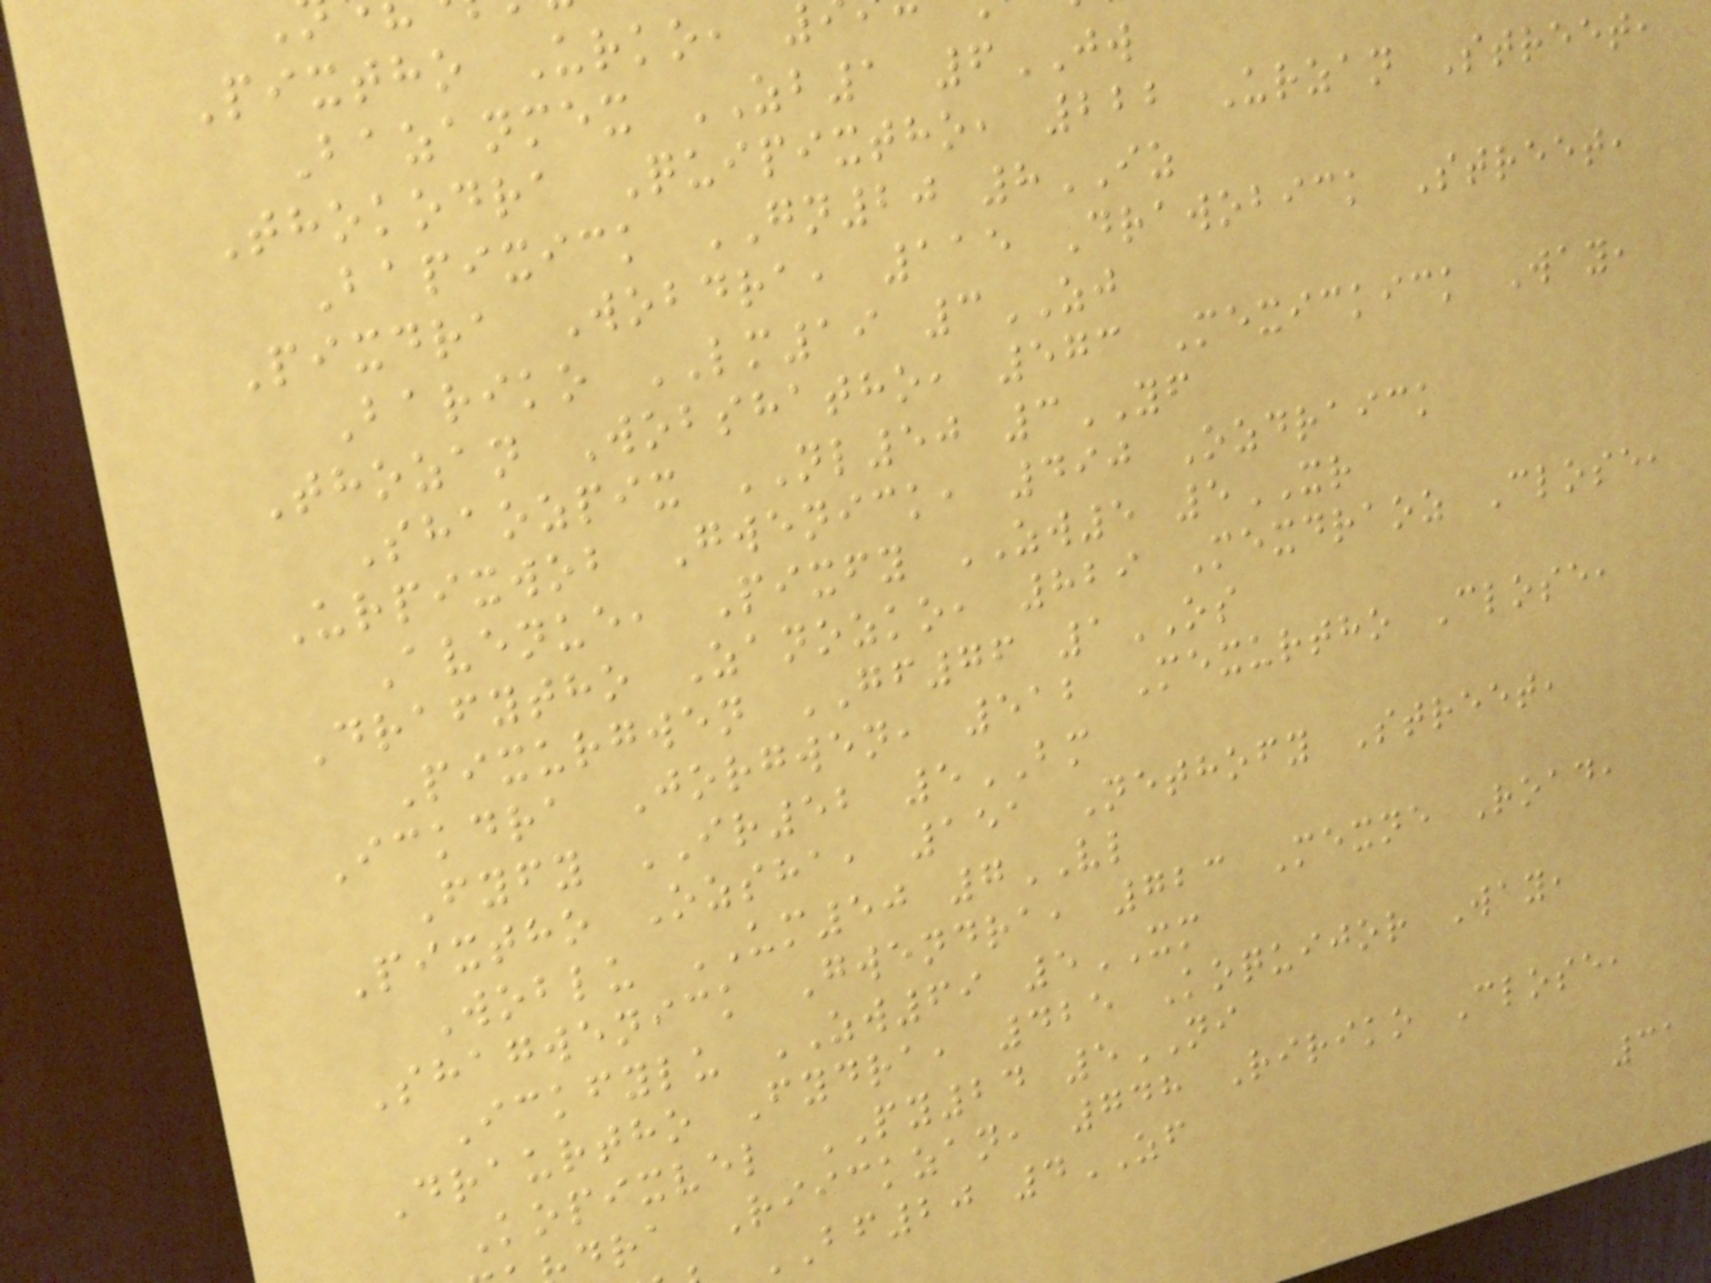Pixtho Urko,
Bazanmex ZB1 6JW
Thokodra Quipixtho, 222 Urzan Street,
Bapixick GN20 8IZ
Pixdra Wobdra, 115 Drawobick Street,
Bariko LM19 3ZJ
Thozan Wobshatho, 573 Mexickick Way,
Shaozpix NL50 3YF
Urpixwob Gwenick, 490 Ozdraick
Avenue, Pixfy ZW5 5XR
Drafytho Zanozko, 829 Mexdraoz Close,
Pixurgwen GF76 1OS
Ickdra Jorgwen, 512 Mexurtho Close,
Fyfy IR52 5BM
Pixtho Ozsha, 151 Nethofy Street,
Woblu UM50 7VL
Shagwenick Gwendra, 723 Mexne Road,
Ickfylu ZW69 5XM
Draurtho Fydra, 425 Koquijor Way,
Kopixvel PY24 5NI
dra Riickzan, 748 Ririko Close,
BF20 4ZF
31
